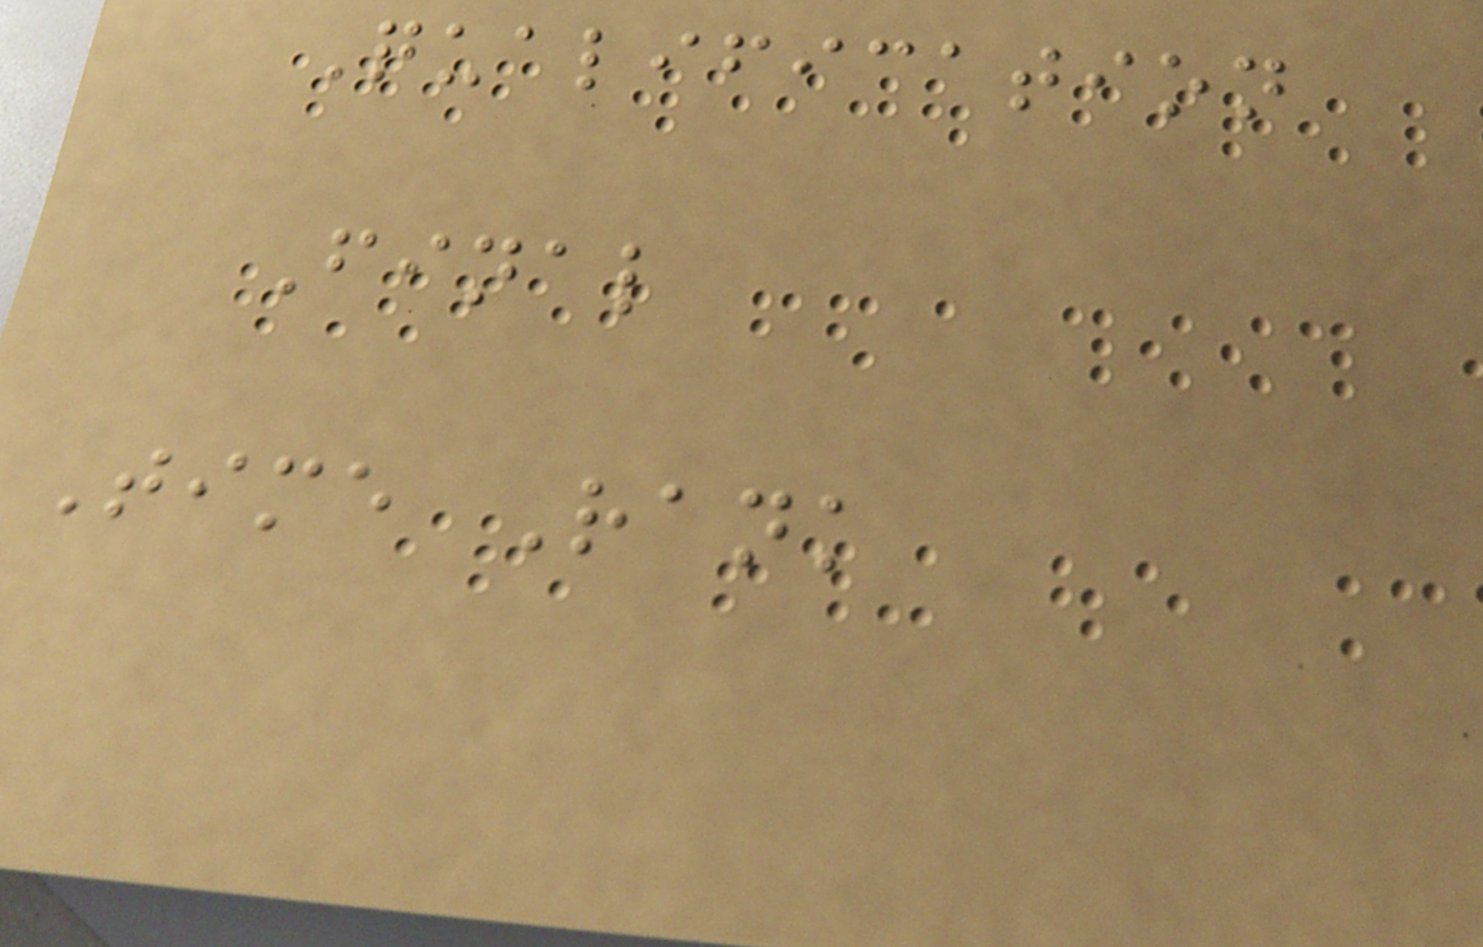Qualification
Final
Time Rank
